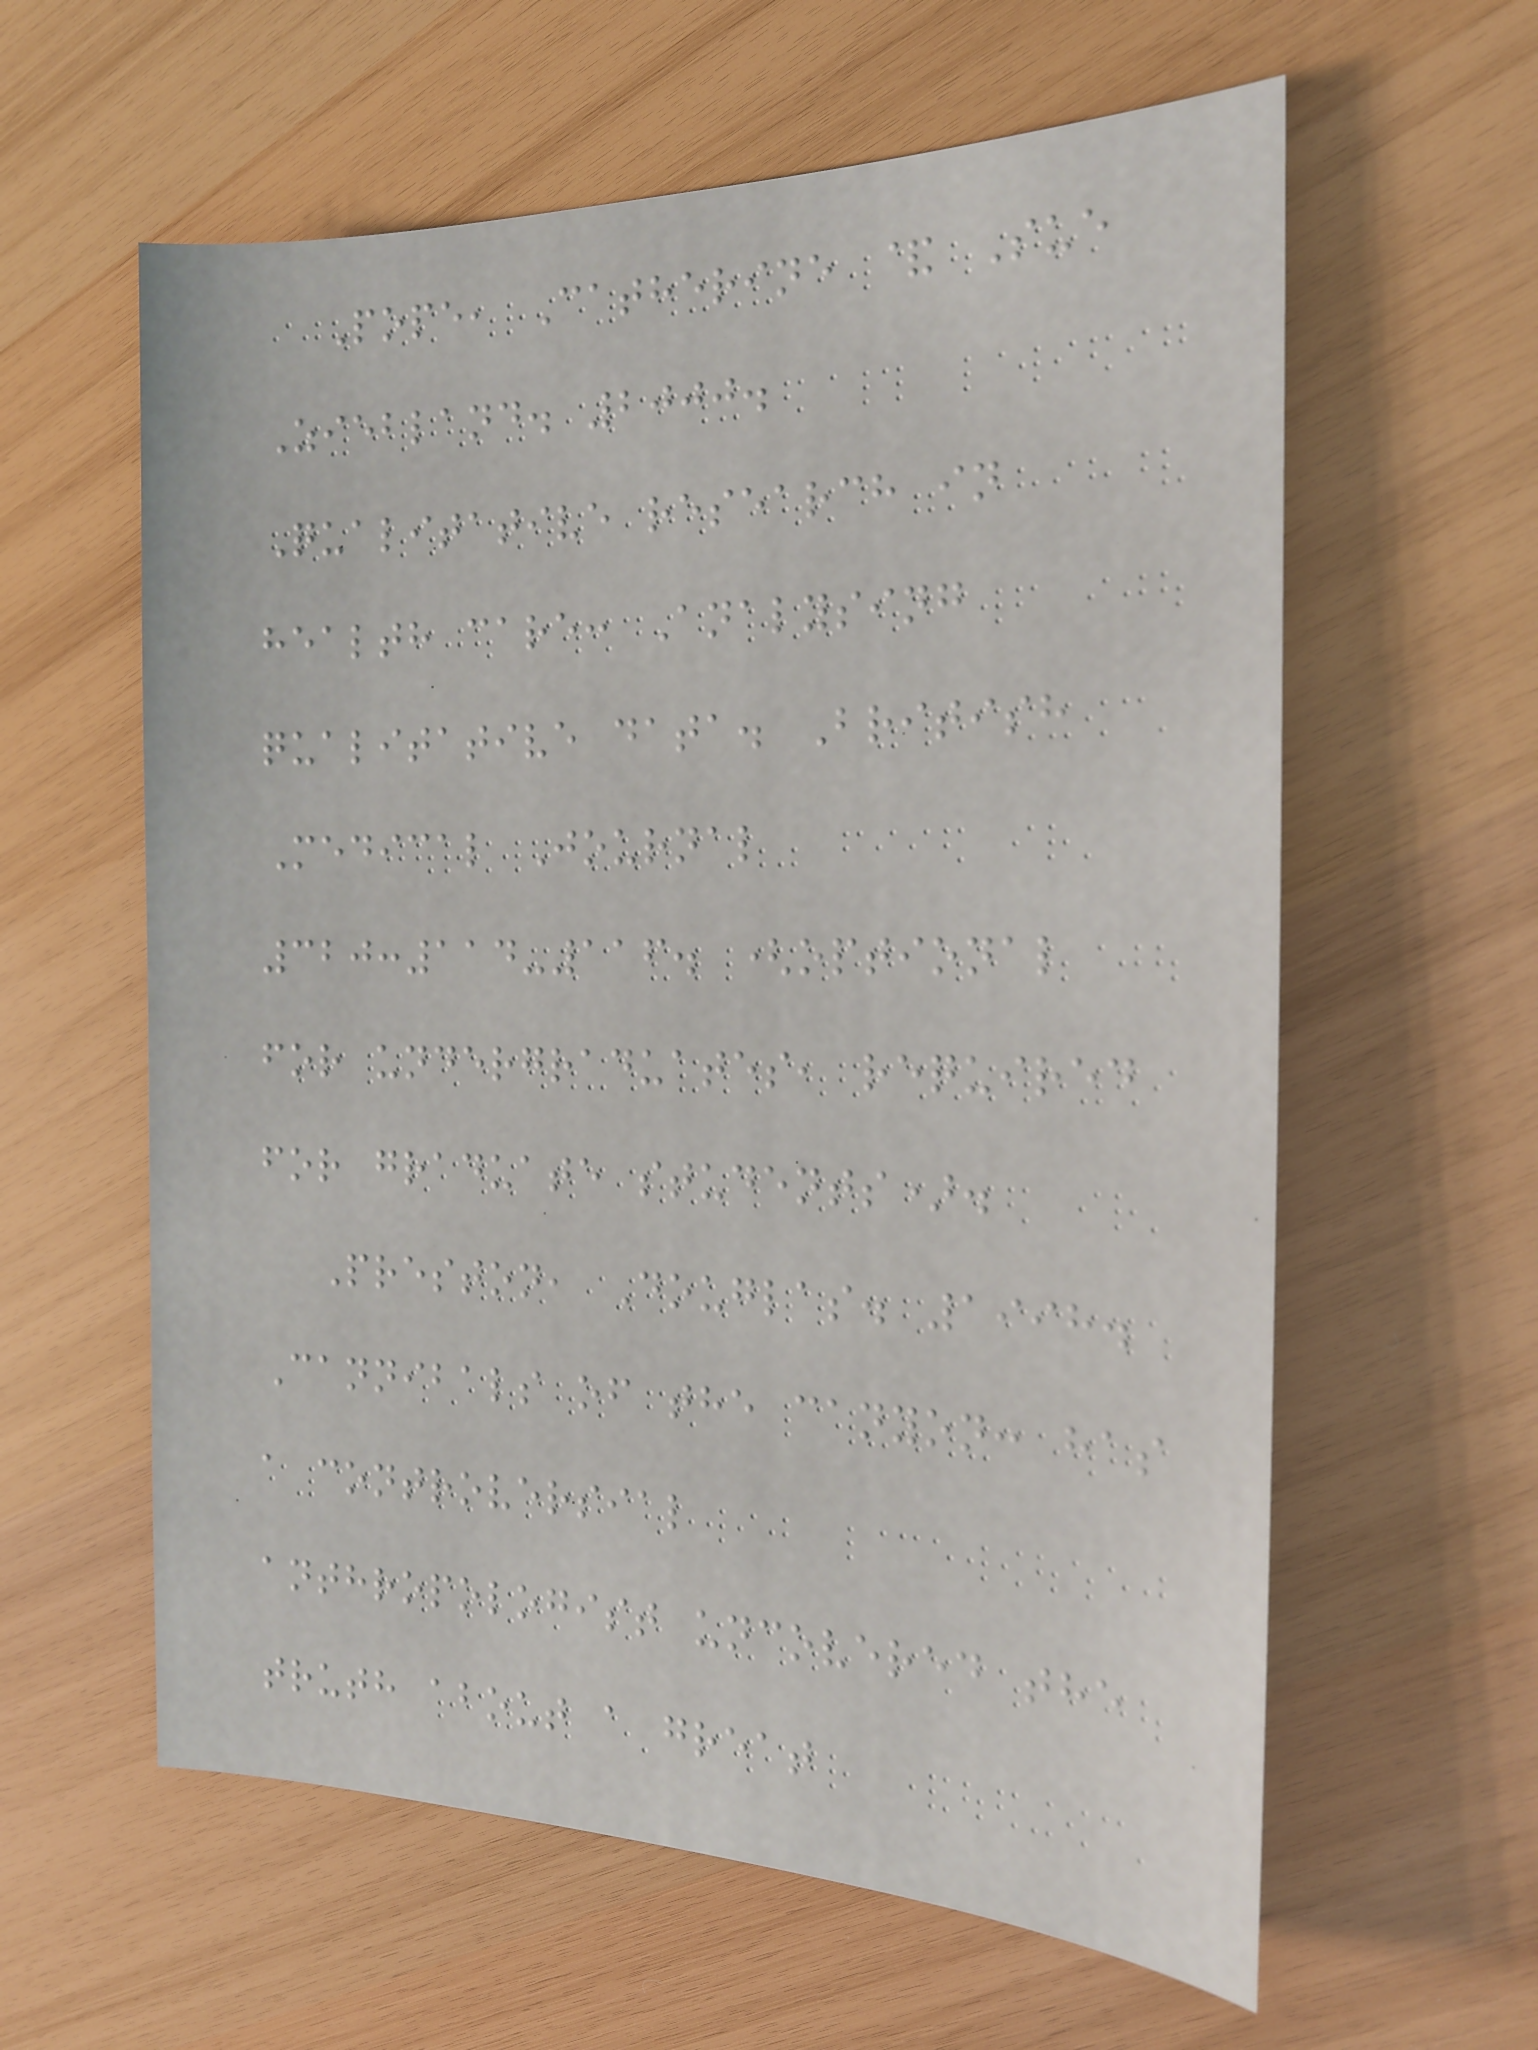Pope, Catherine & Sue
Ziebland. 2000.
Qualitative research in
health care: Analysing
qualitative data. British
Medical Journal
320:114-116. (optional
for undergraduates, required
for graduate students).
Preston, Douglas. 1998.
Cannibals of the canyon: has
a controversial
anthropologist uncovered the
truth about a great
